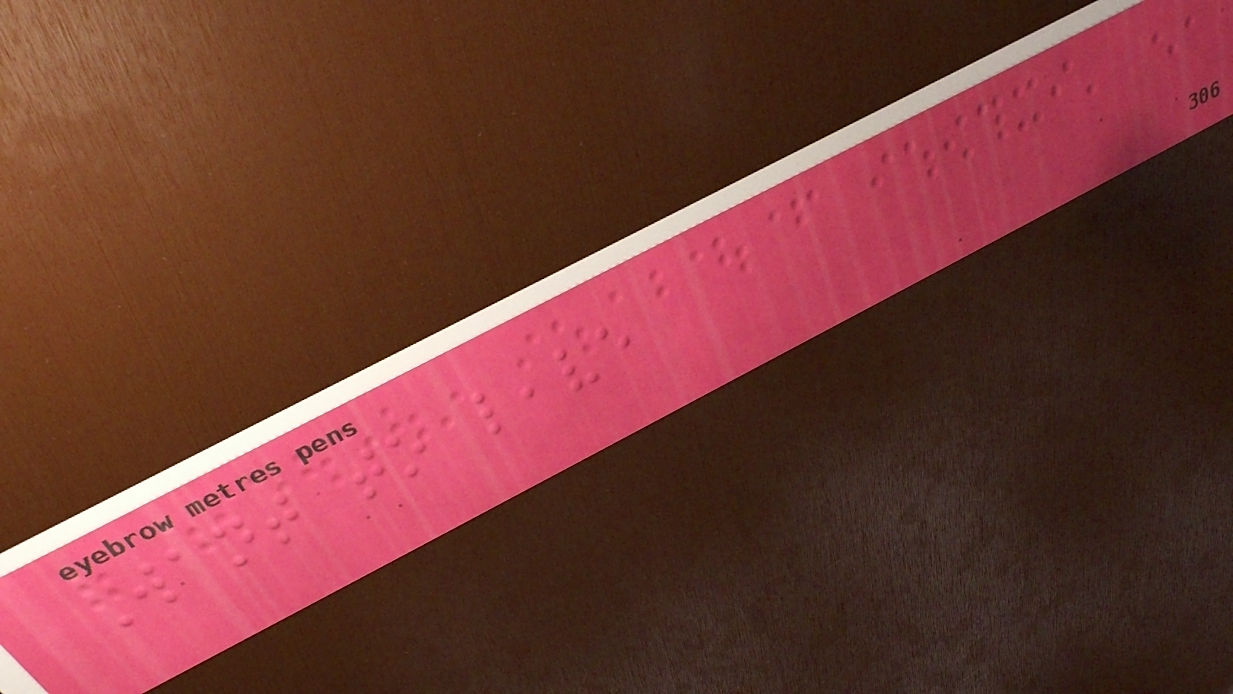Want to leave
